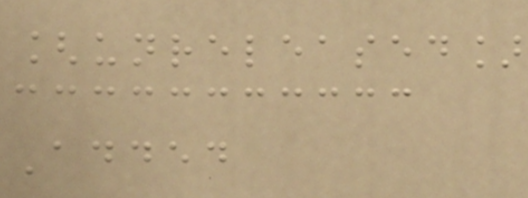[unreleased]
Added
